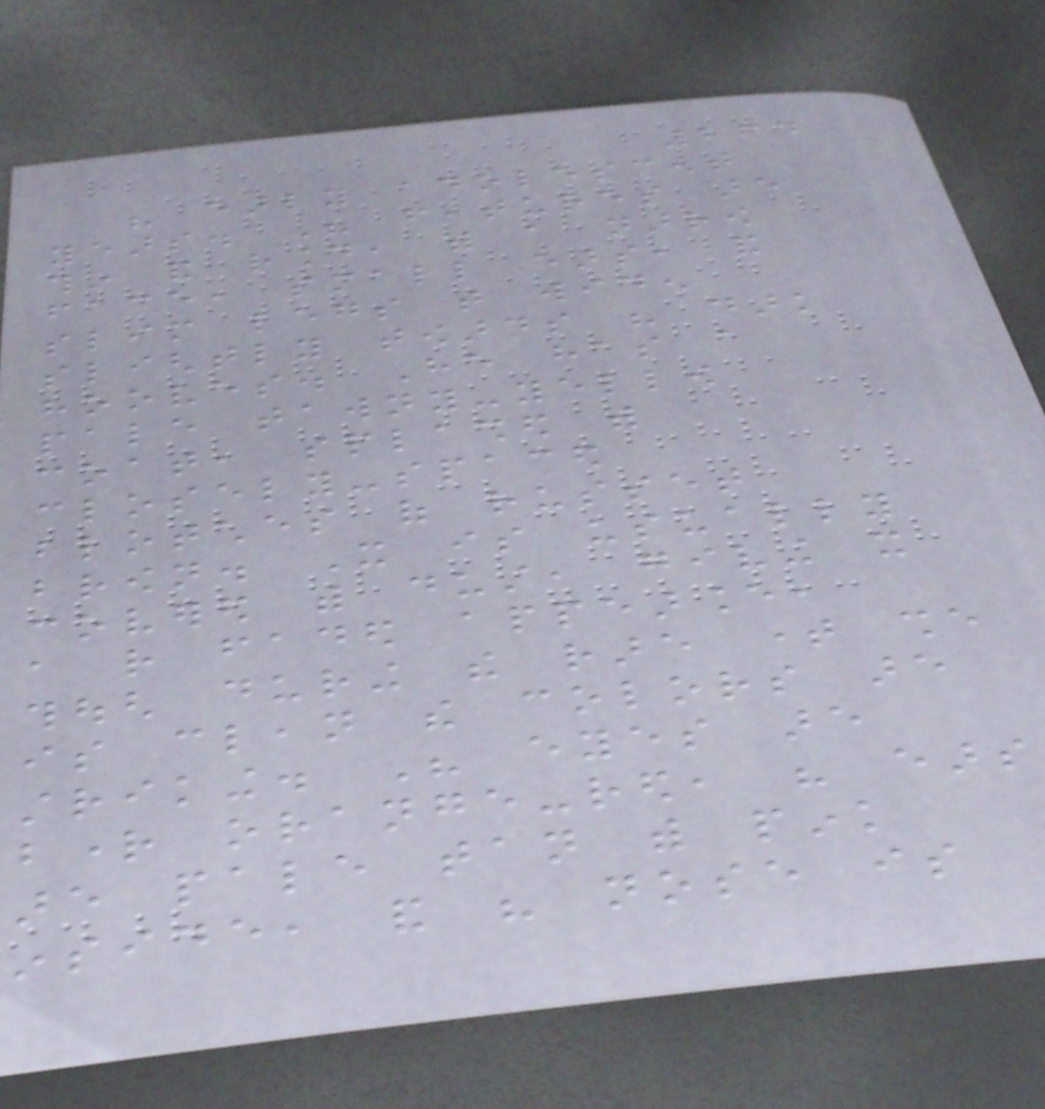264
his early adolescent
years. His features are
thin and round, with a narrow
face, small ears, and
slim legs that widen
slightly towards his dark
hooves. He has a
pale tawny-yellow
coat, splashed with
closely-spaced
blotches of russet
brown. It is usually
covered with dust, giving it
a rather faded appearance,
though during the rare time she
is clean the colors are
striking. His eyes are
bright orange-red, his ears
are pale tan with pink
inside, and his nose is
